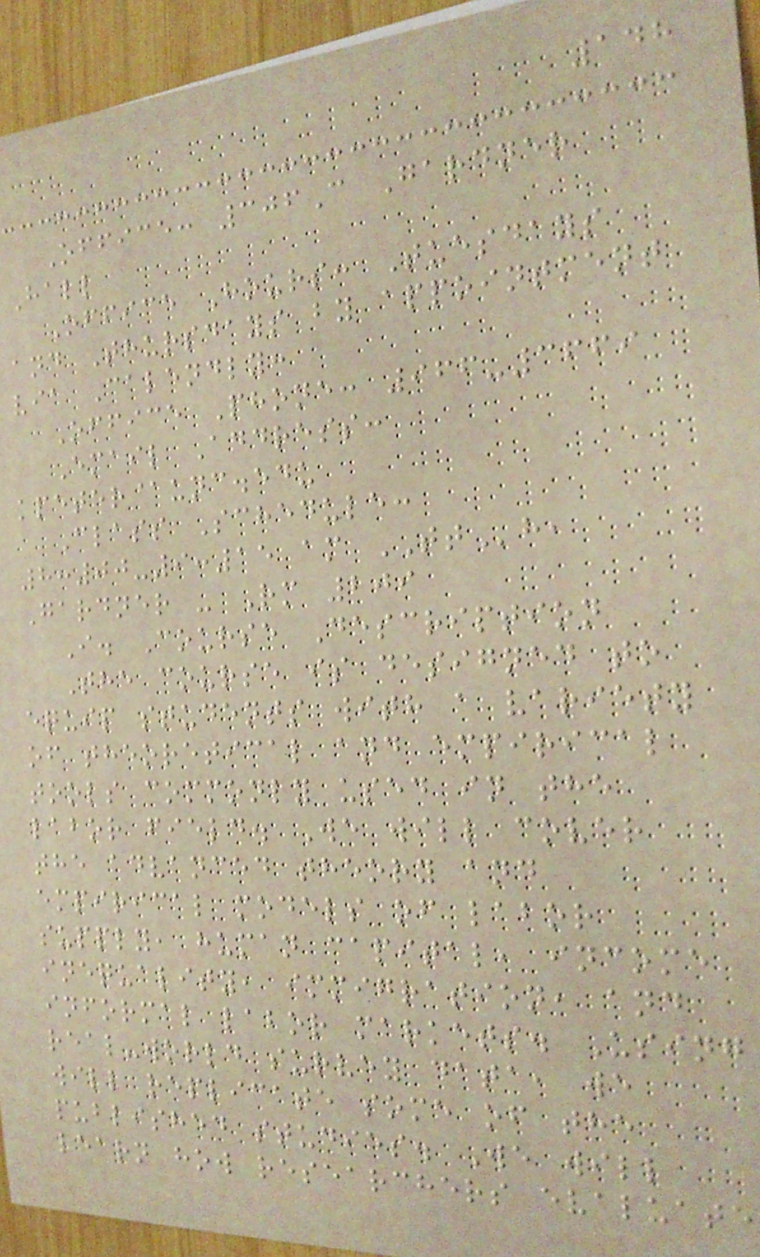148
Office: 306C Gardner
Hall
Office Hours: Tuesdays
and Thursdays by appointment
via Calendly:
Office Phone: 966-3669
Email Address:
kpeter@unc.edu
Class Schedule:
8:00-9:15 am TTh,
Gardner - Rm 209
I. Course Description
The course is designed to
equip students with a variety
of theoretical and empirical
tools commonly used in the
labor field. We will cover
the advanced theory and
empirical models of labor
supply, human capital, income
inequality, immigration, and
informal labor markets. Using
real-world survey data, we
will replicate some of the
published studies. We will
learn how researchers evaluate
